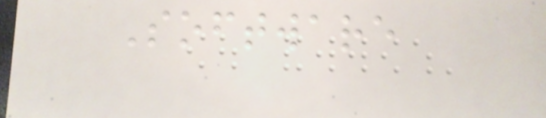Software
